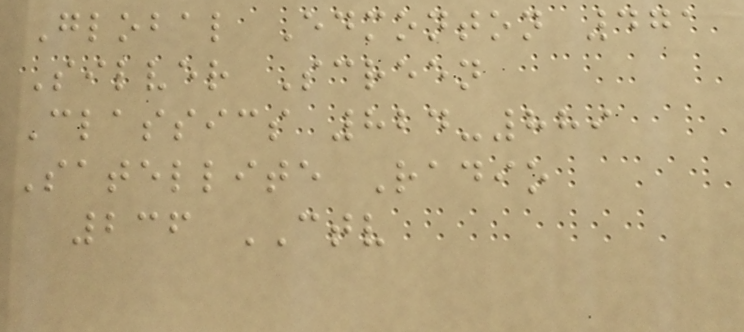Global Edmonton 471
Silver Screen
Classics 824-889
Satellite Radio
236 CTV
